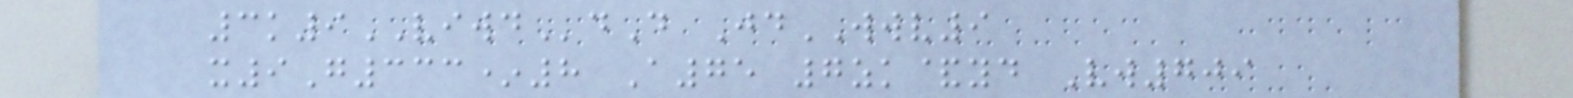3k9VIWDdD JdWWV9
x9G333*8 A75 7zk&yd Vw709
